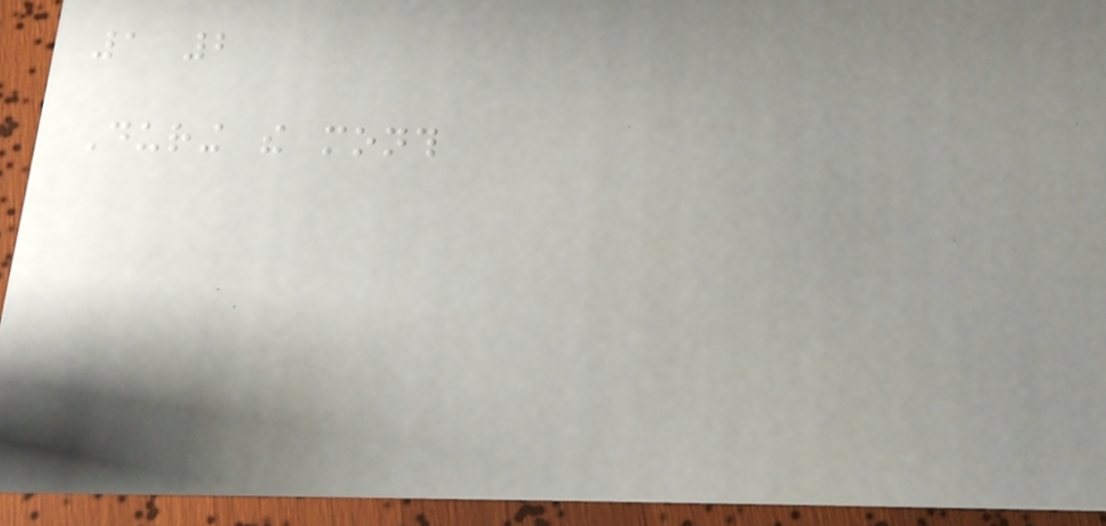1 2
During the month
